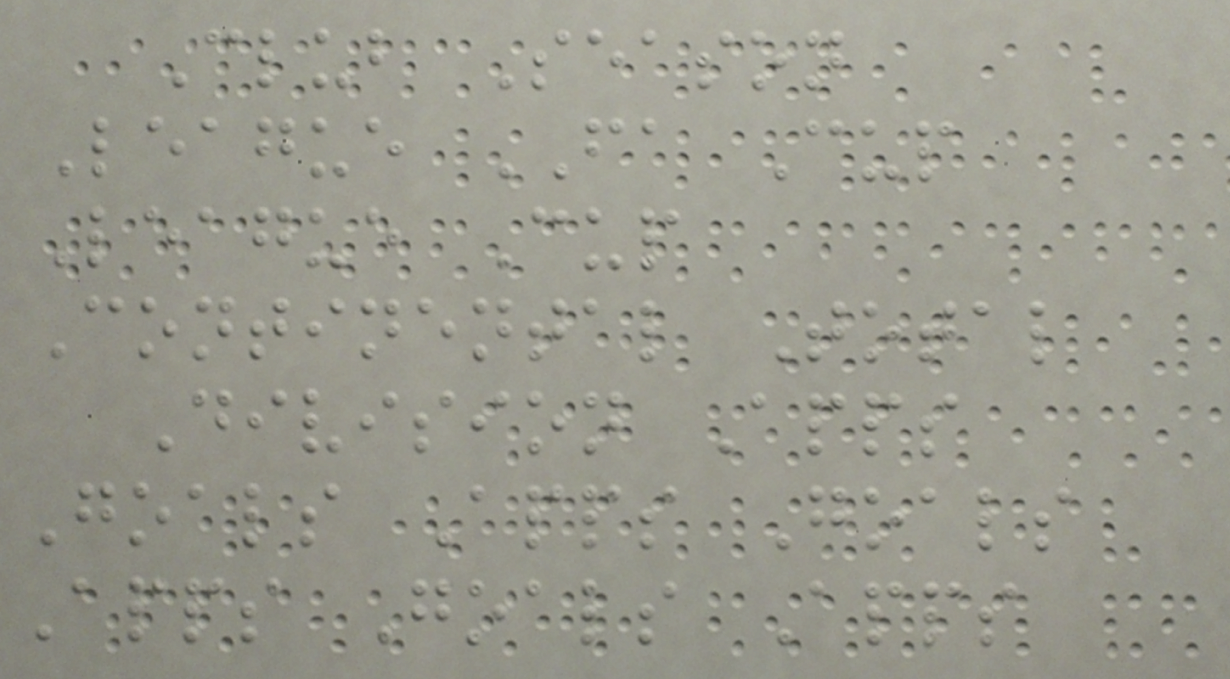Club Season
League FA Cup
League Cup
Continental Total
Division Apps
Goals Apps Goals
Apps Goals Apps
